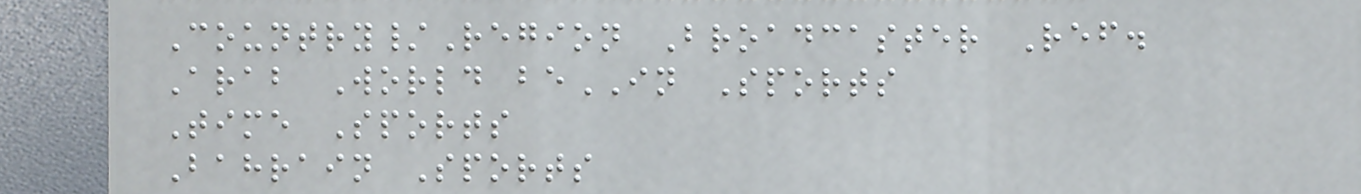Country/Region Broadcaster Ref.
Arab World beIN Sports
Time Sports
Bahrain Sports
